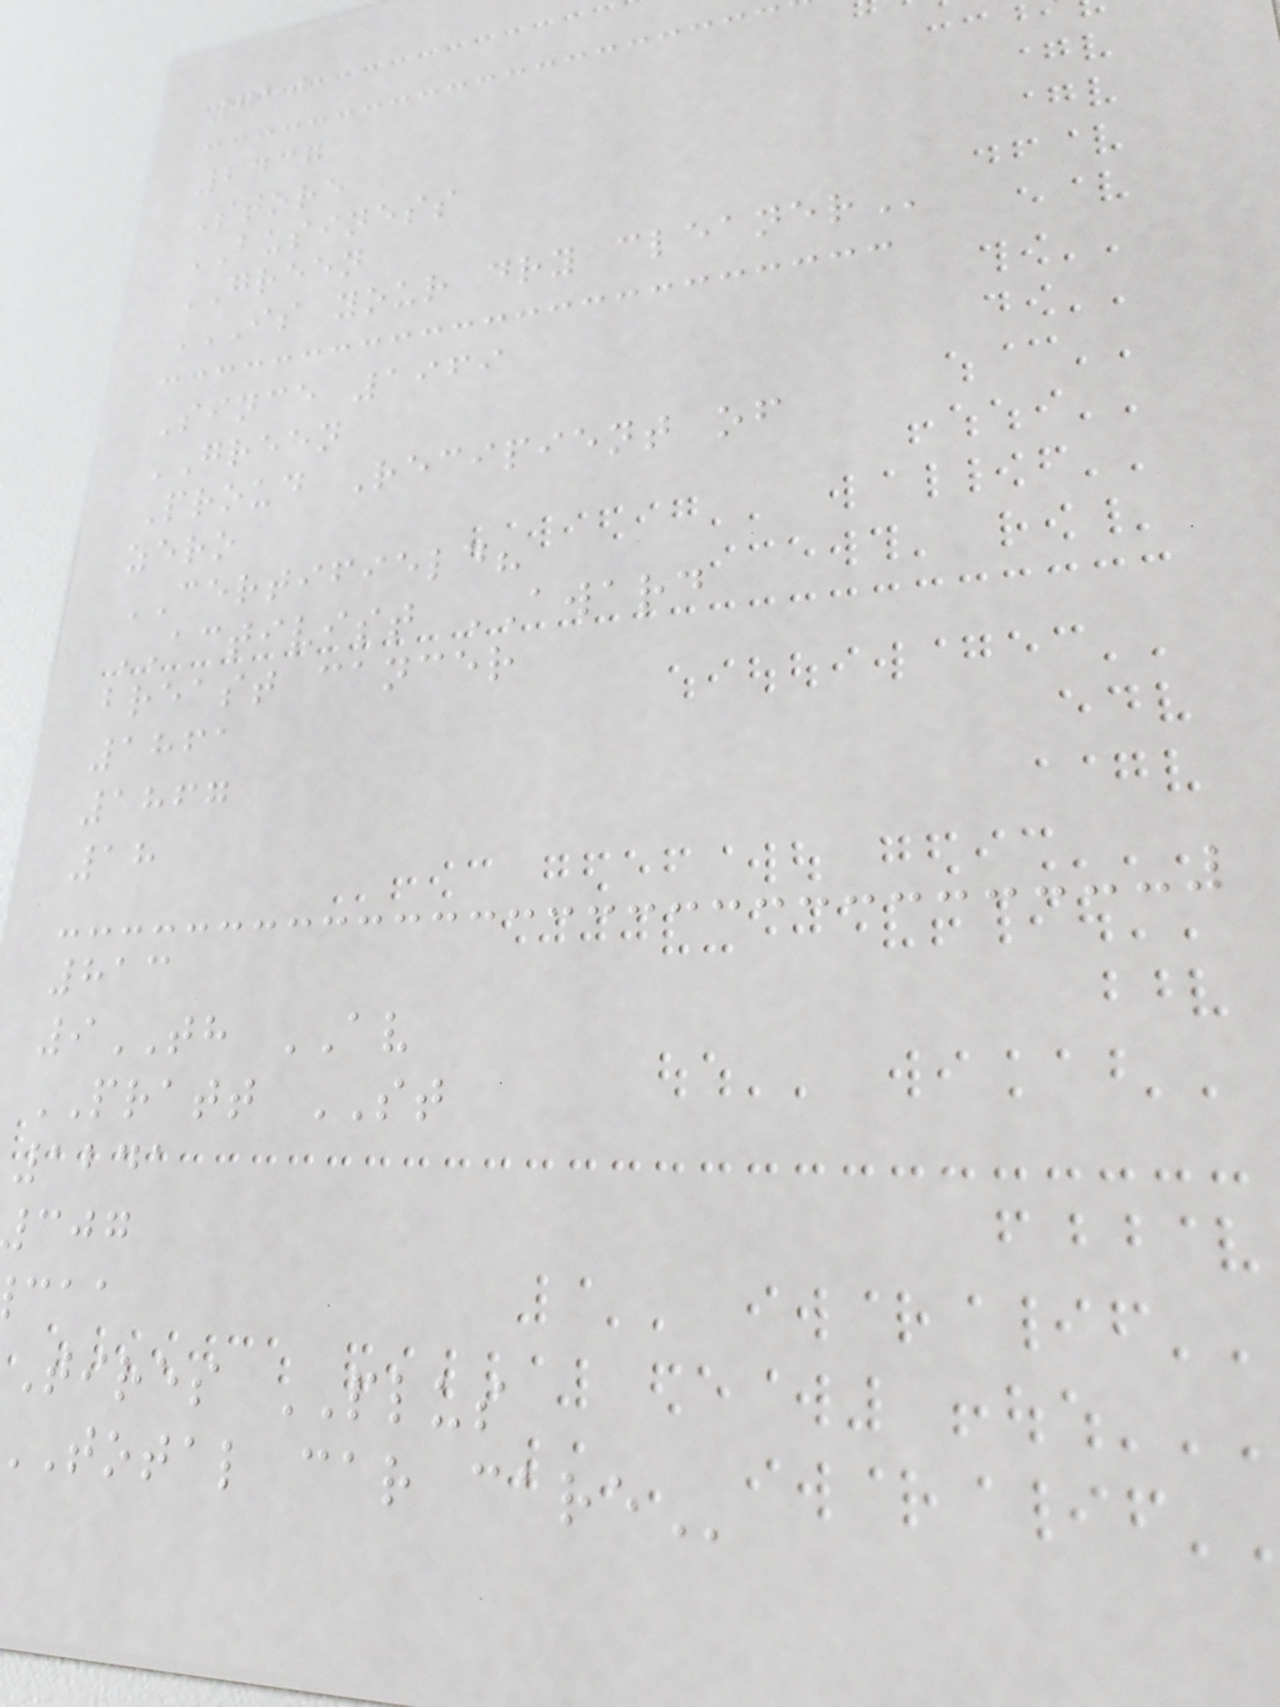710
2437
Store
BUSINESS
GREEN
IS YOUR DRY CLEANER
Since 1969
GREEN
Proud Recipient of
zero
CERTIFIELD?
ACTIVIST AWARD
breast cancer
1861
1867
18
813
9TH AV
PRATT ST
1241
tires PLUS
total car
